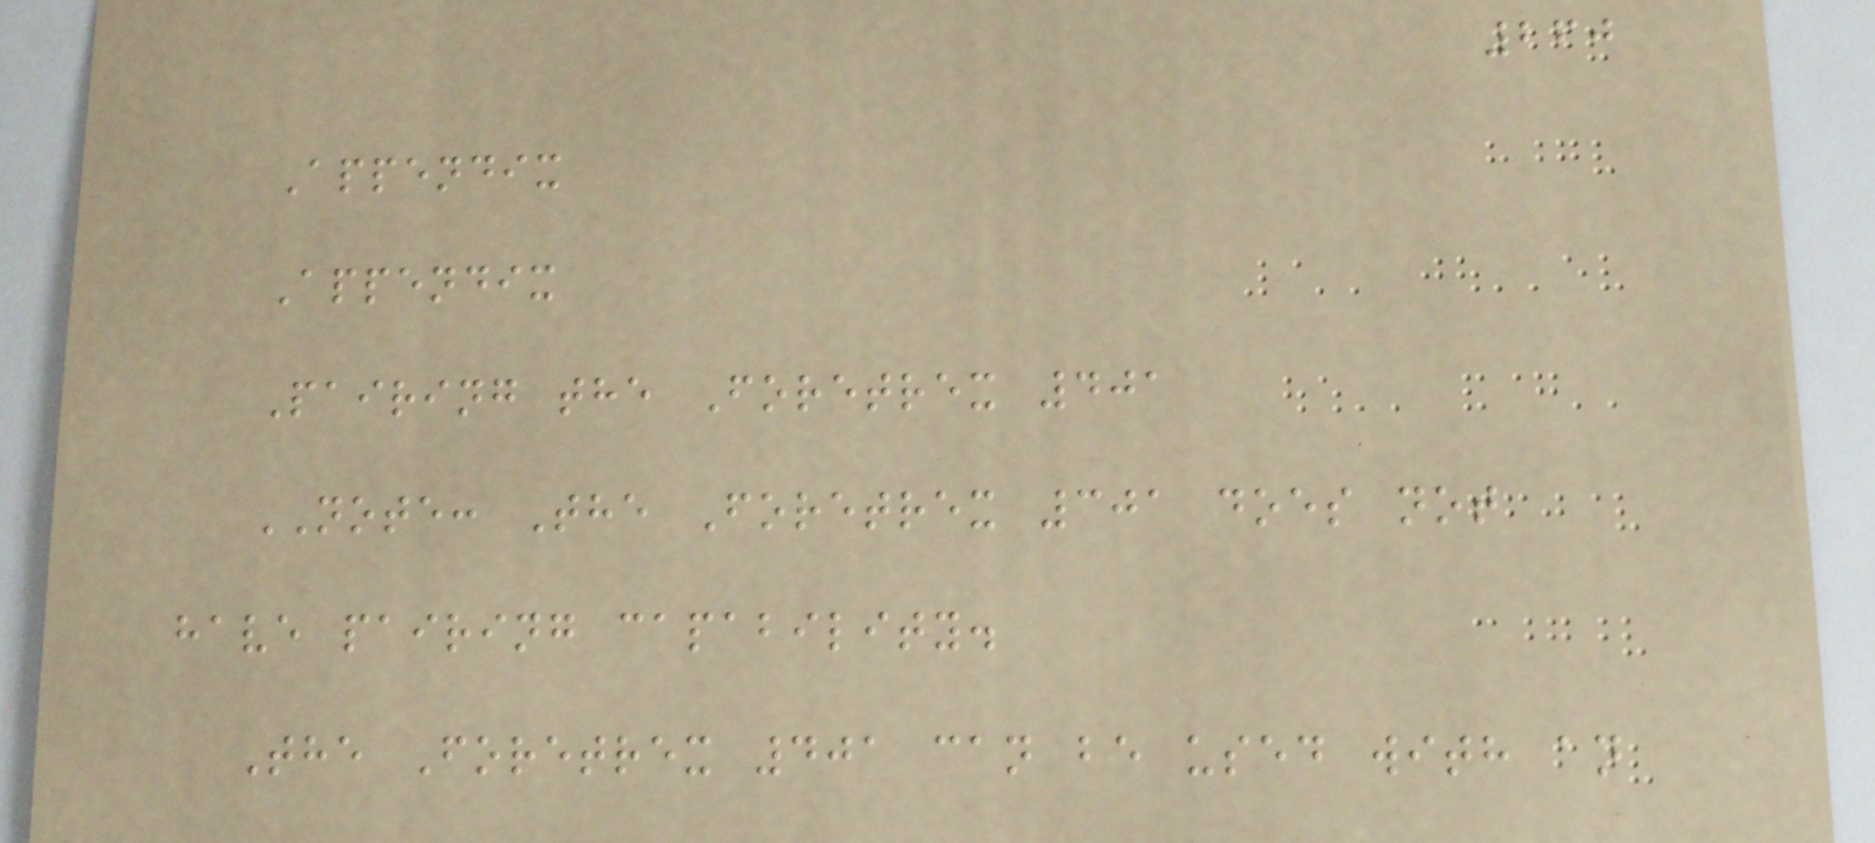260
Appendix
Appendix
Pairing the Foretrex 401
NOTE: The Foretrex 301 does not
have pairing capability.
The Foretrex 401 can be used with an
